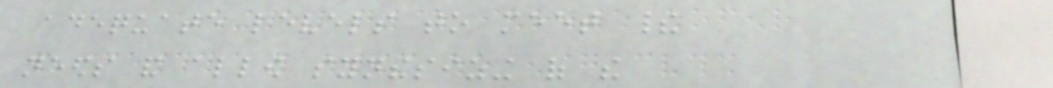adequate levels to meet their
needs and allow synthesizing of the
